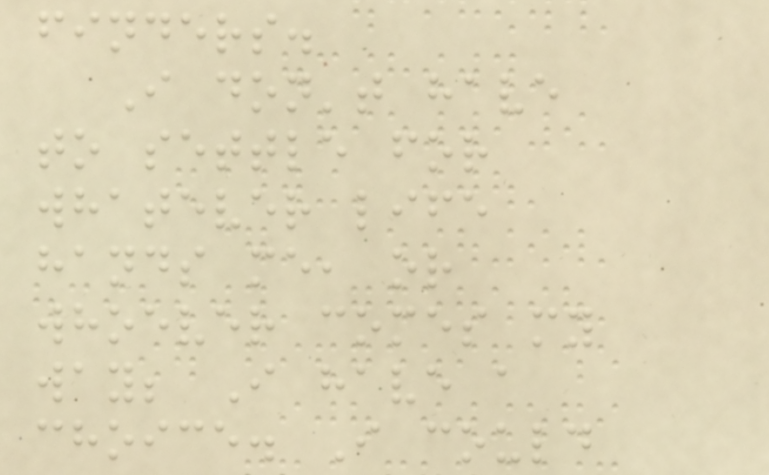finders.
I don't have
to settle for
whatever life
hands me, or
whoever comes my
way; I have a
choice. I could
